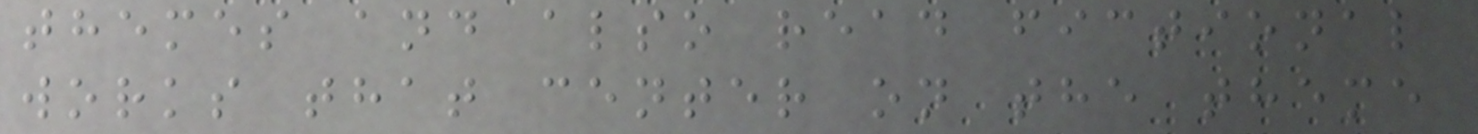themes and also read fictional
works that center on the theme
